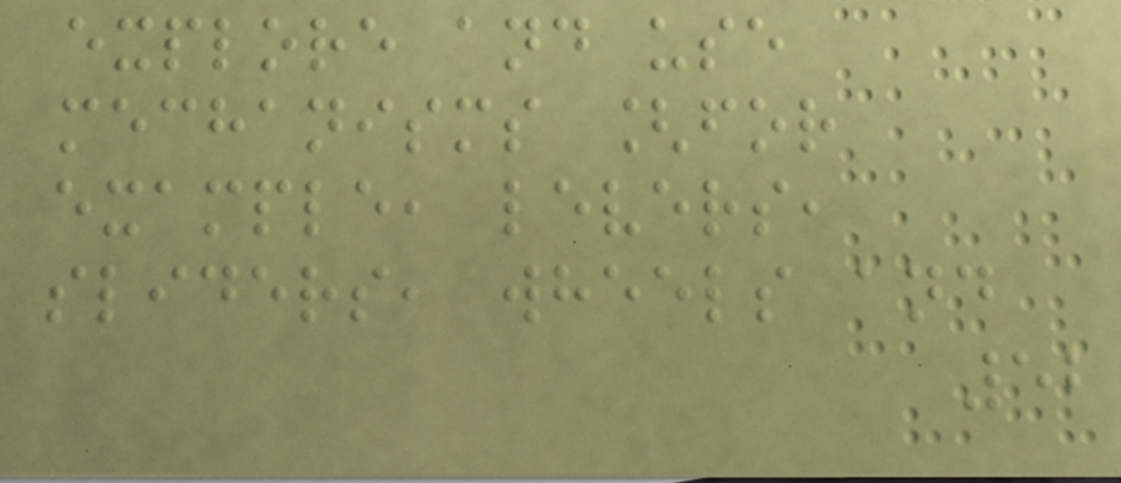explore and use
mechanisms [for
example, levers,
sliders, wheels and
52
